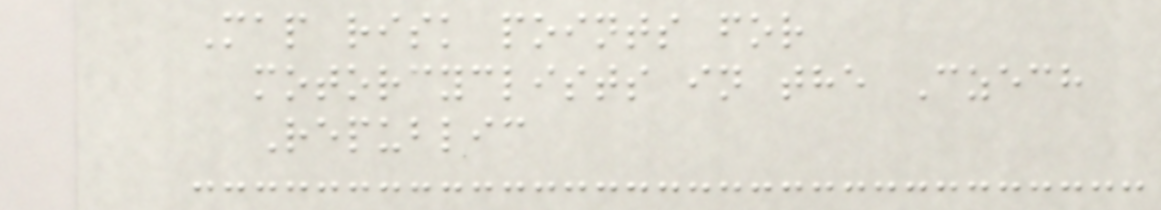Map risk points for
motorcyclists in the Czech
Republic
